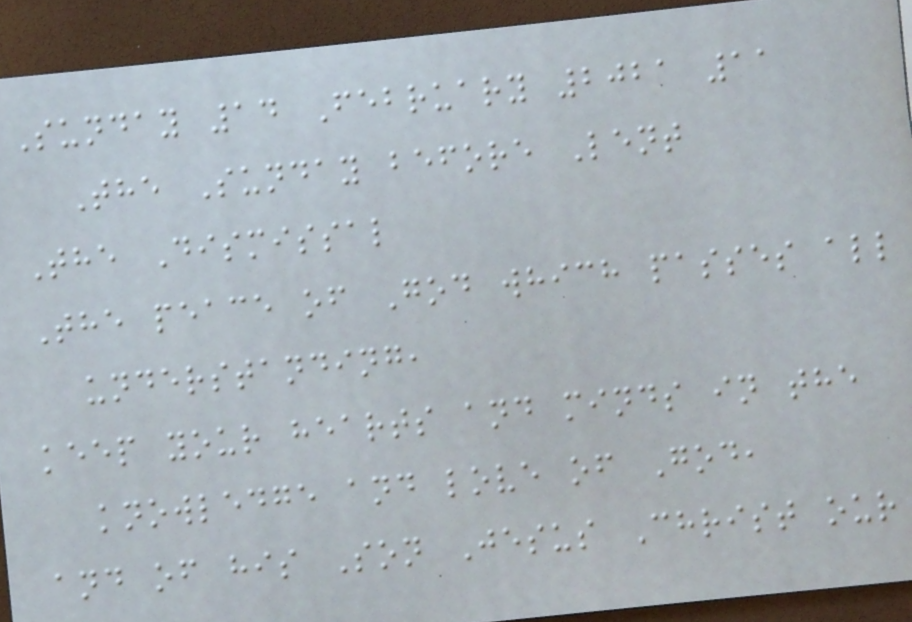Sunday 14 February 2021 11
The Sunday before Lent
The Dismissal
The peace of God which passes all
understanding,
keep your hearts and minds in the
knowledge and love of God,
and of his Son Jesus Christ our
